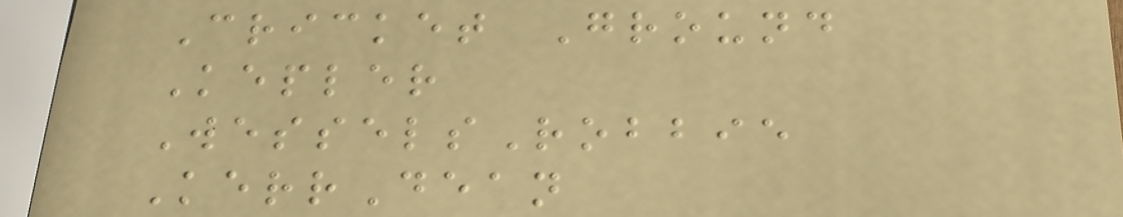Cricket Ground
Kepler
WesselsRobbie
KerrDean
